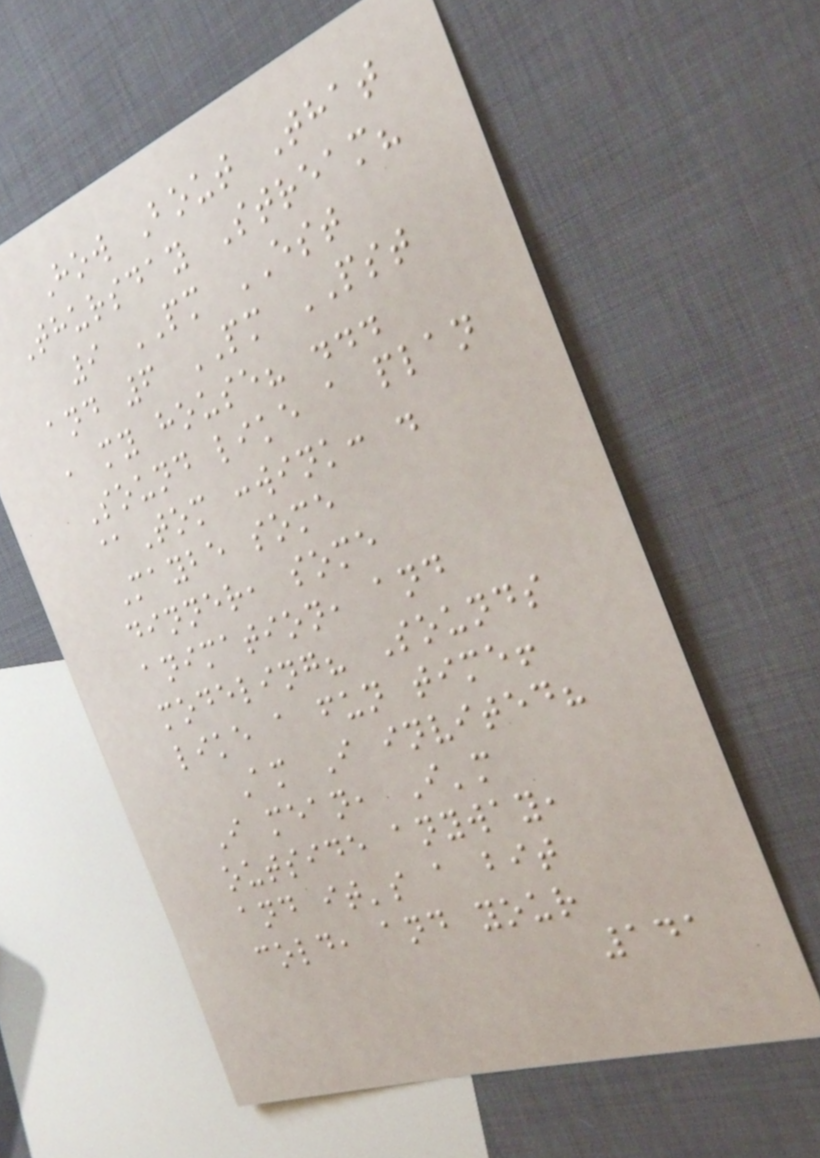How Bout That
Thursday Stream?
9 PM EST
and 6 PM PST
, my house? ...
Sound like a plan
@Tom :wink: .
Maybe some
dinner, some
animation, and
modeling? Sounds
like a fun time!
Am I invited?
I mean, I'm
outside anyway,
and it's a bit
cold, and your
141
